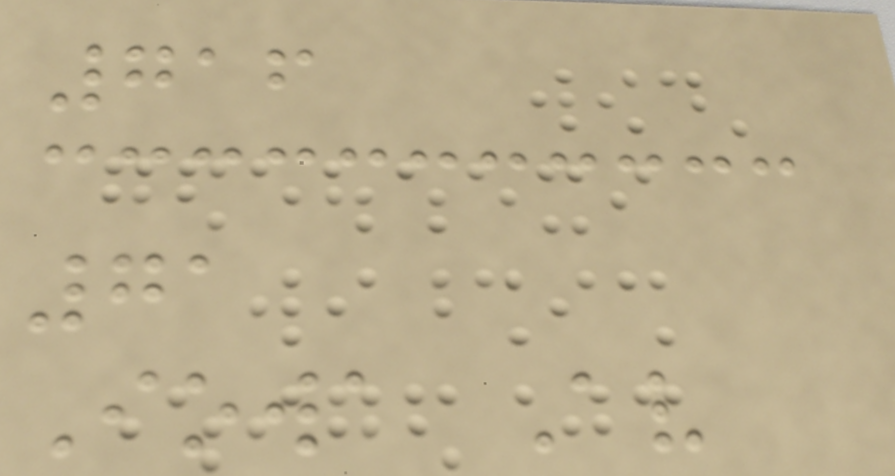716
71
Iowa Av
